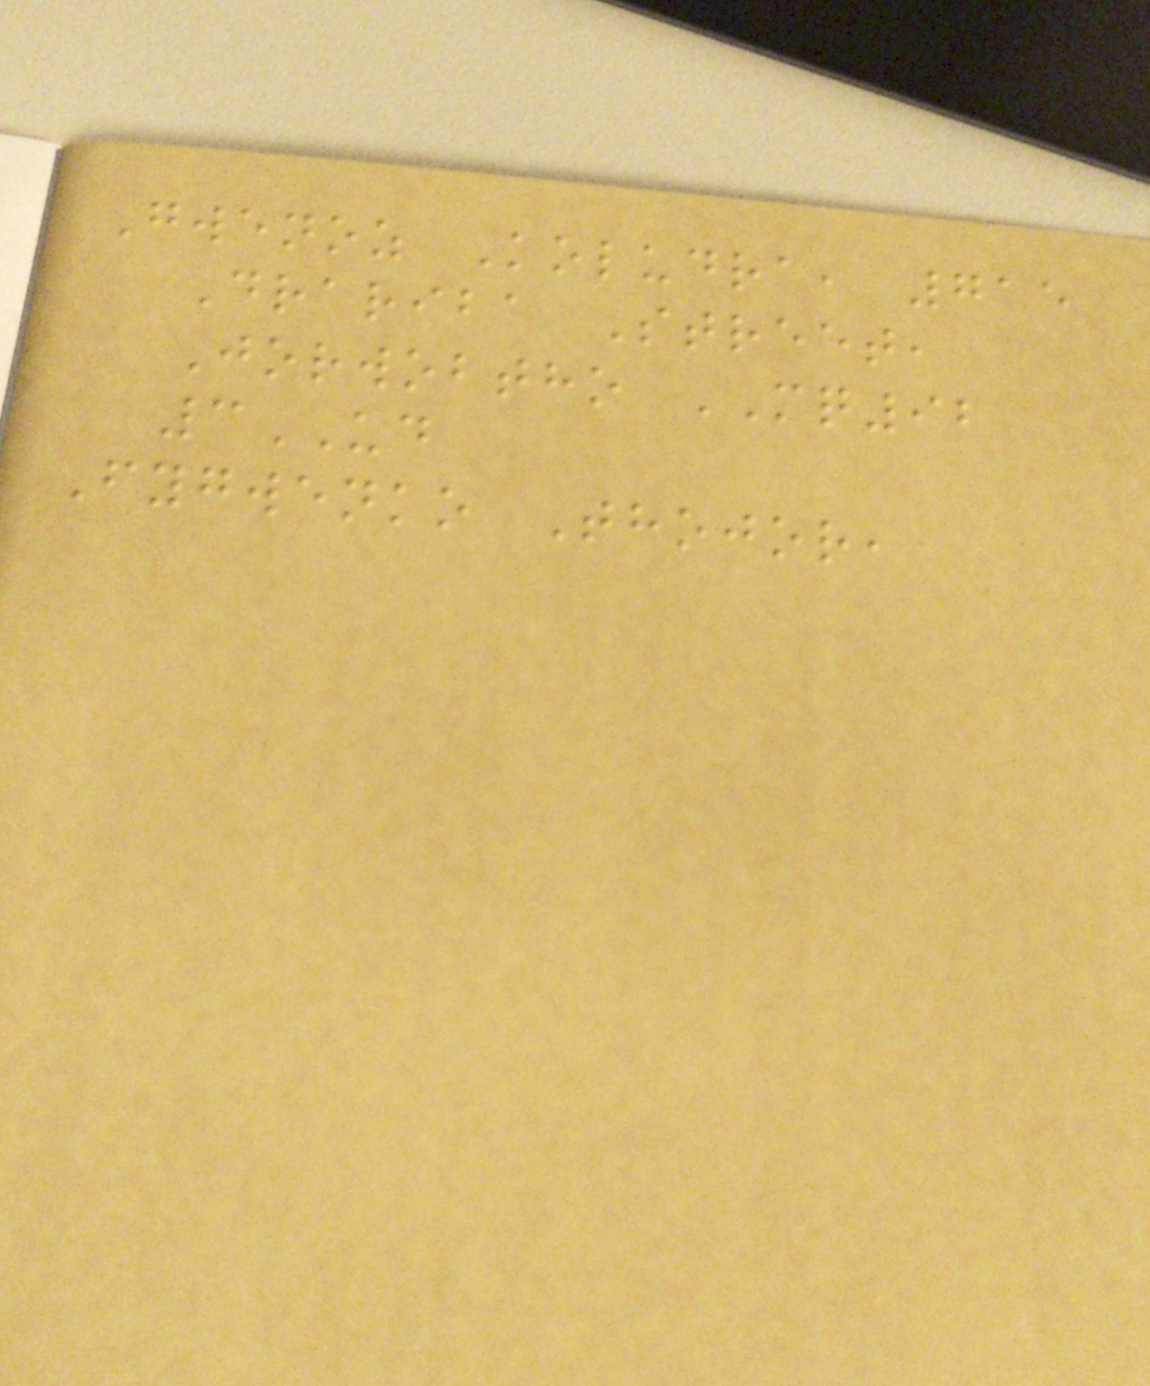Gwenoz Koludra, 715
Drariba Street,
Jorwobtho MQ92
3UD
Fygwenko Thojor,
